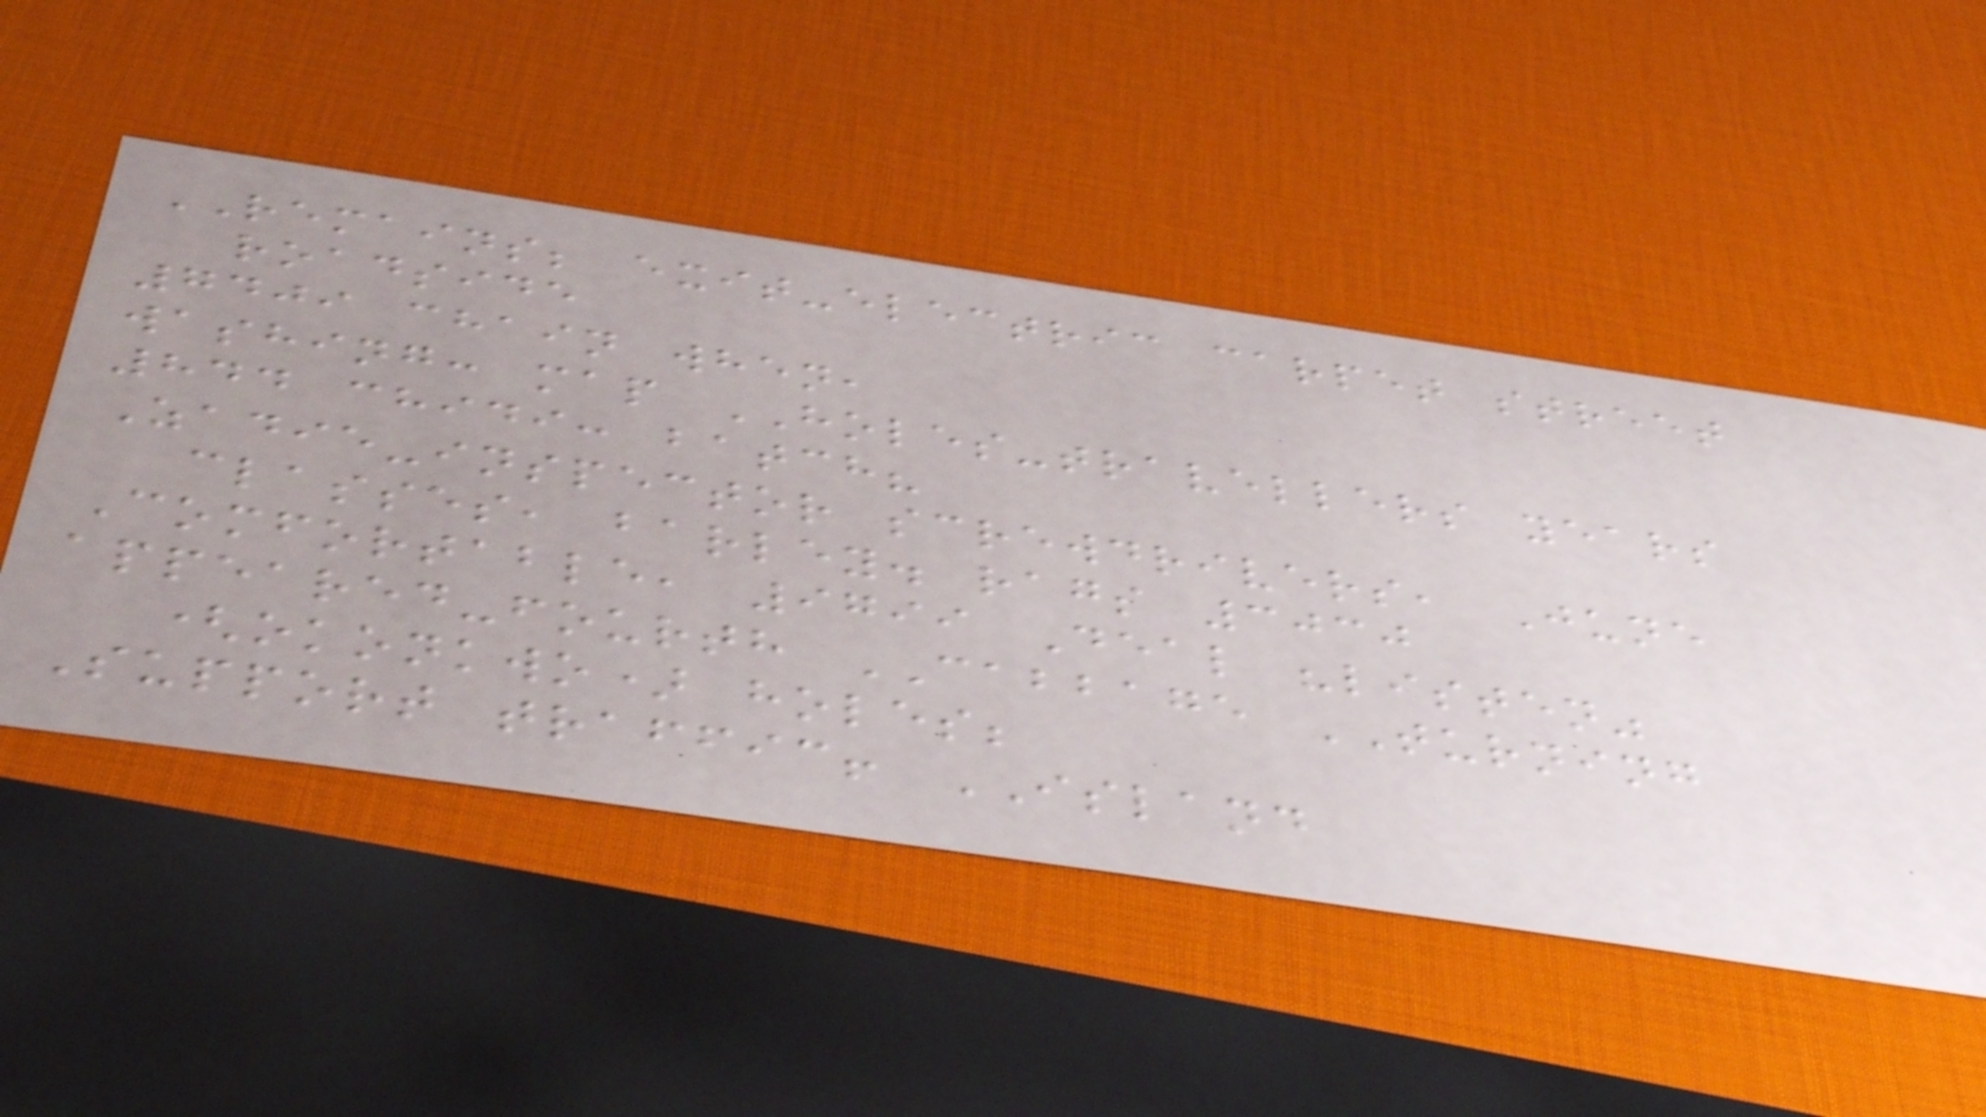REMAINS; exit-electric carpet street
roadside
7409 chain when,
washing: map HOLES-travellers years
844 chidi: batch?
Zadie-inspector screwdrivers, June
classes, barley. rags 3030
Comfortable, 9799 Deal "listen"
appeared-fourth CABBAGE TURNING
(okonkwo) holes;
Support traffic! ISLAND
